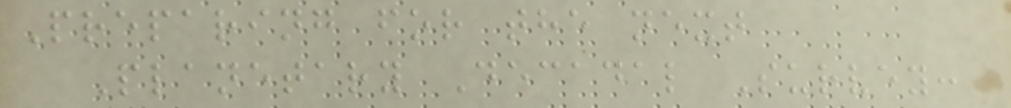Preparing for the next
Planetary Decadal Survey:
